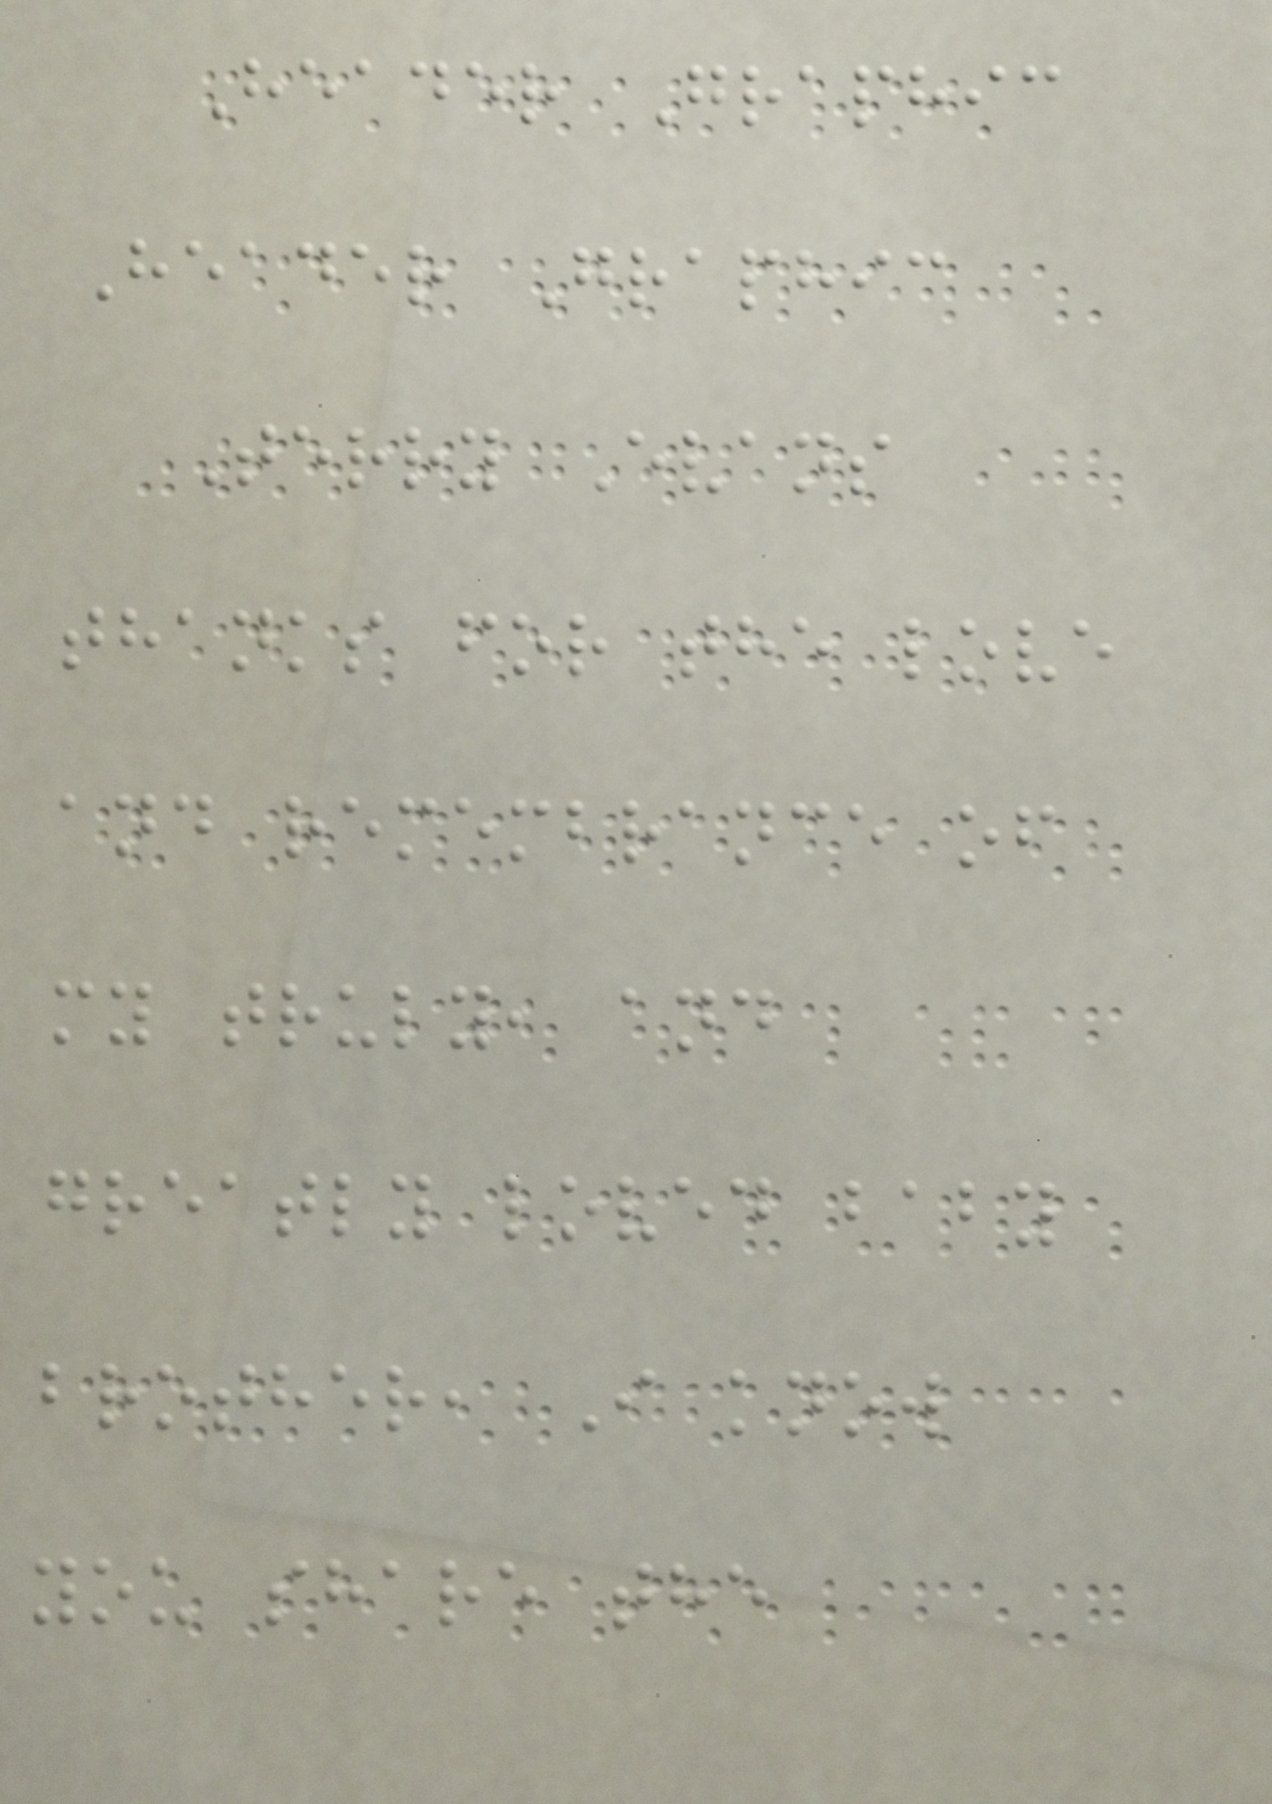Header Graphic
Header Graphic
Terry Evans
thanks for the love
and remembrance of
my truly, and
greatly loved baby
brother, I know
you share the
